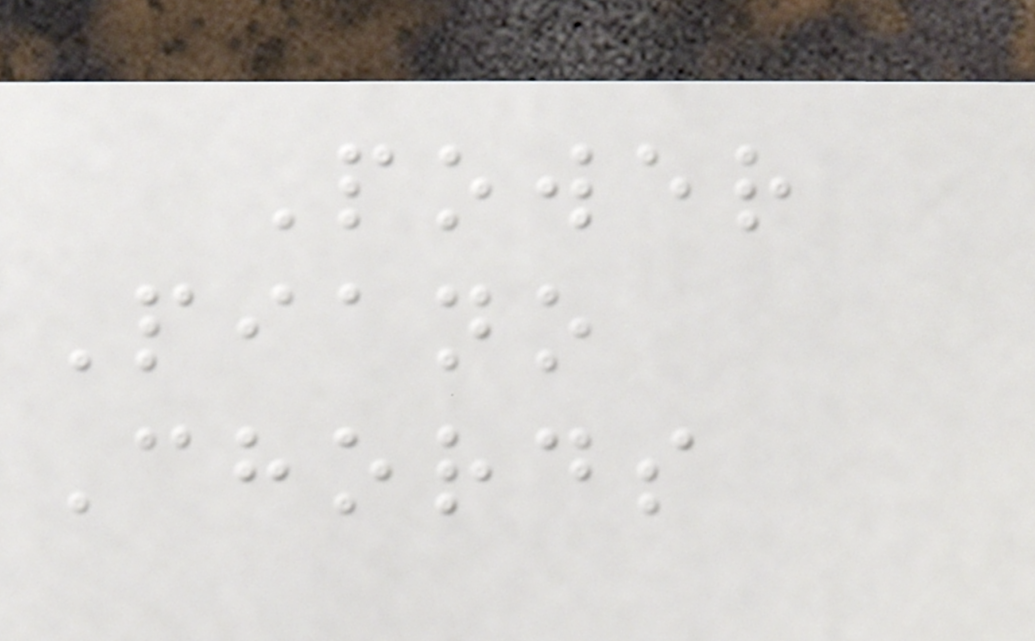Power
Piano
Chords
